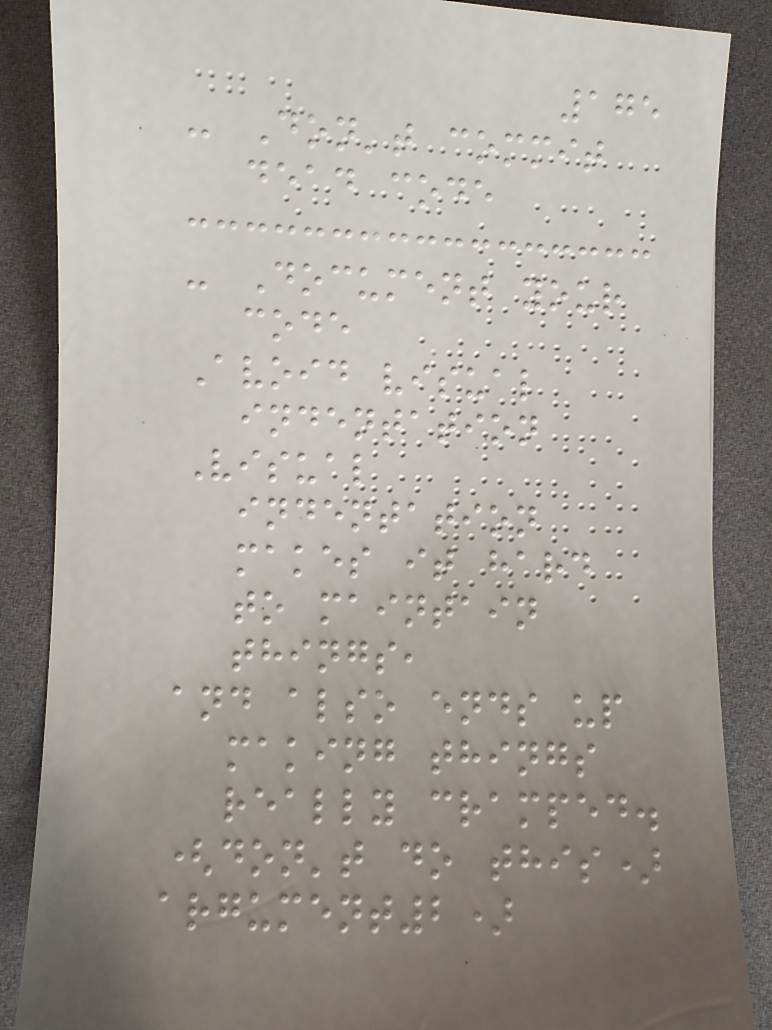175
- Don't commit
dead code
- Document your
code
Avoid visual
indentation
Visual
indentation
makes it hard
to maintain
things,
and also ends up
making things
really cramped.
(don't do this)
argument2)
